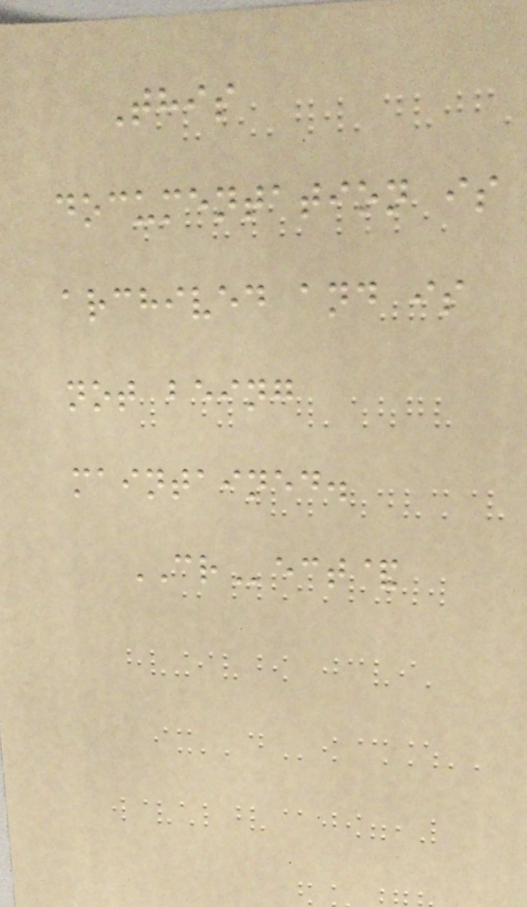This
documentation is
archived and is
not being
maintained.
CRect&
